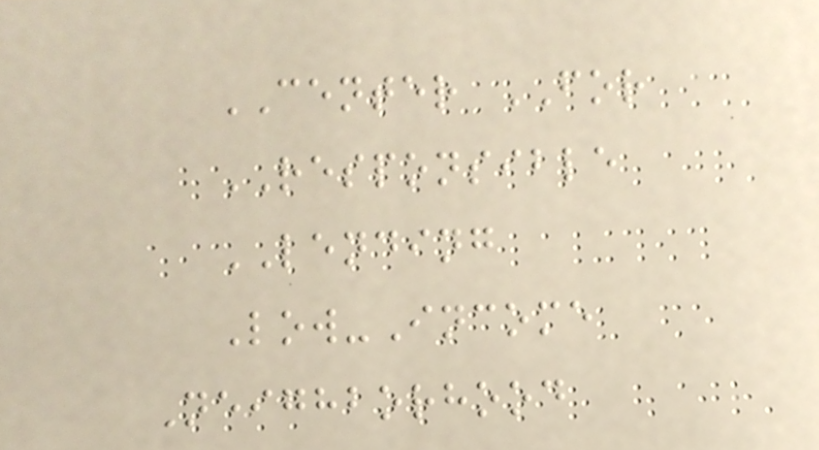CENTER FOR
RESPONSIBLE
LENDING
Low-Income
Neighborhood
